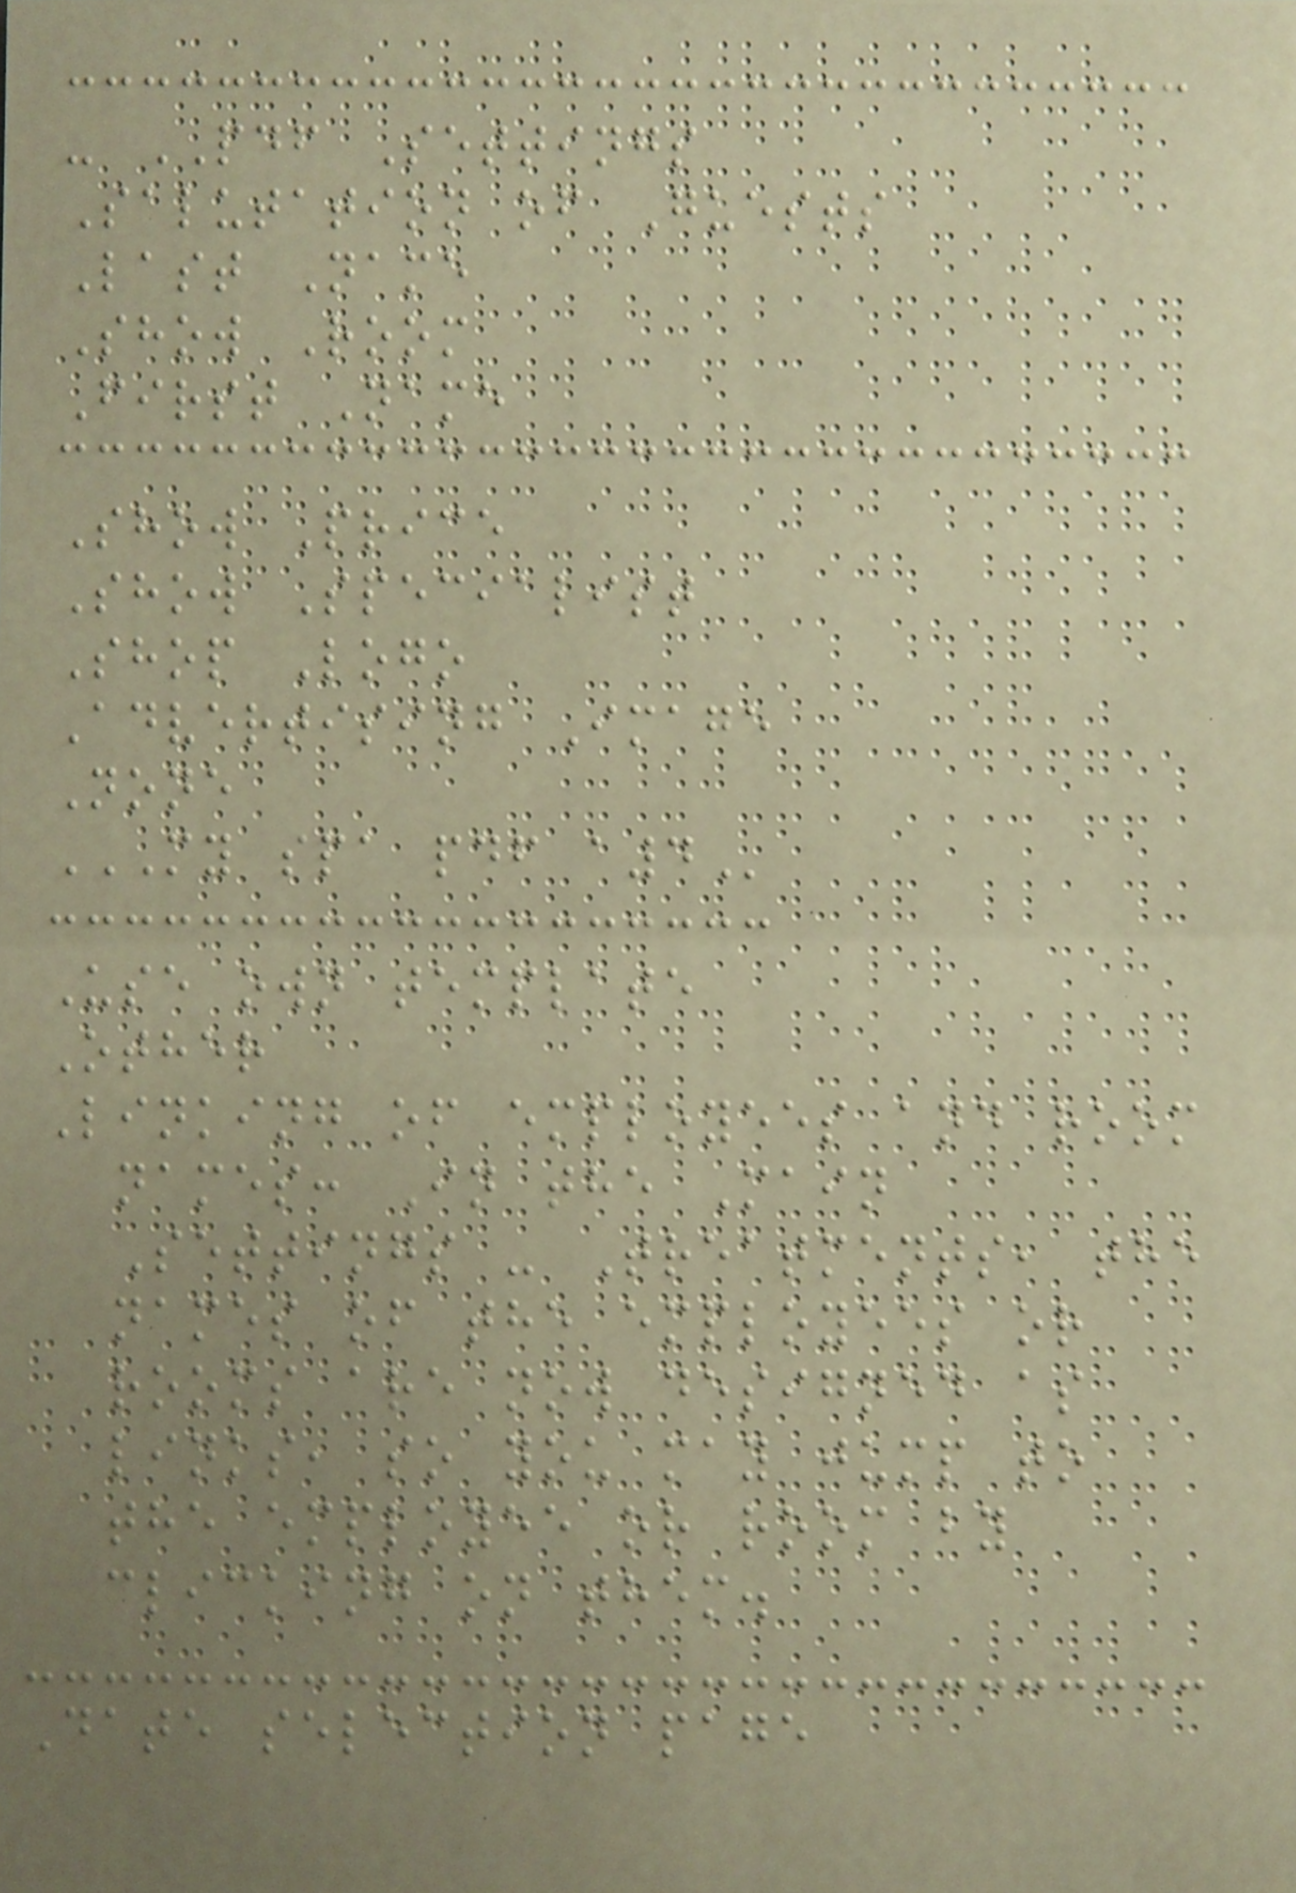- PDF Settings
Salutation of Guests
Last Name
Show Room
First Name
Show Price
Show Specialist
Shop Logo
Advertising Image
None
MY SPA PDF A4
Use own template
Other
Linking of employees and room
names: In the Main
Settings - Treatments, the
names of the employees or
rooms are now designed as
links, so you may jump to
the employee or room by
clicking on them.
Date selection page
